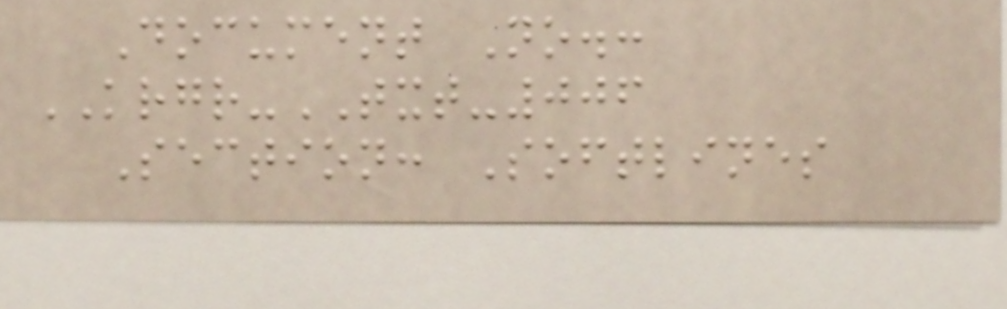Document No.:
KRGR-TXT-006
Section: Softlines
